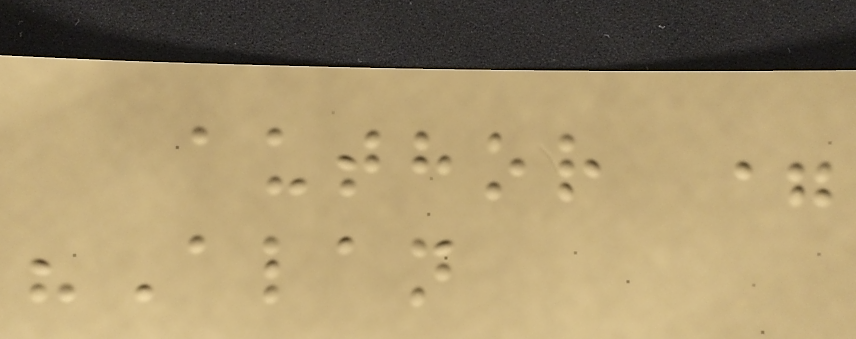author =
"Alan
